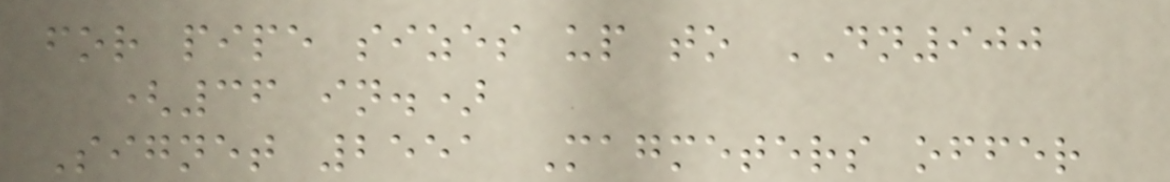for pipe sizes up to DN900
(36 in.)
Signet 2551 Magmeters offer
